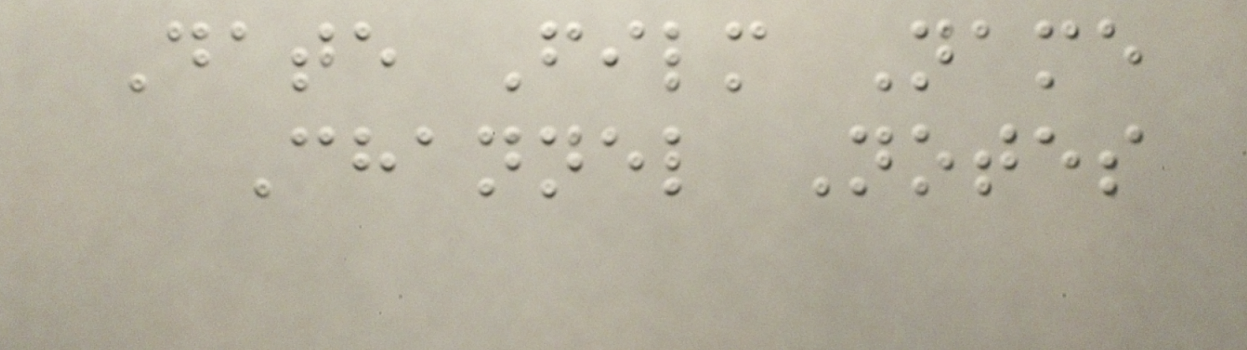Date Film Name
Channel Notes
